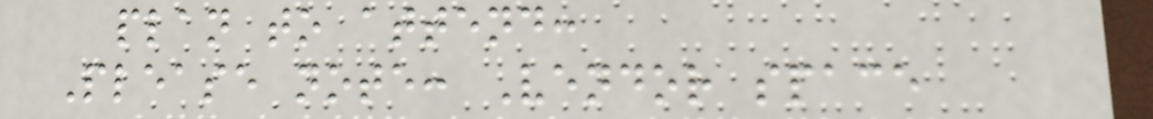plan to attend:
Please note: Vendor space
